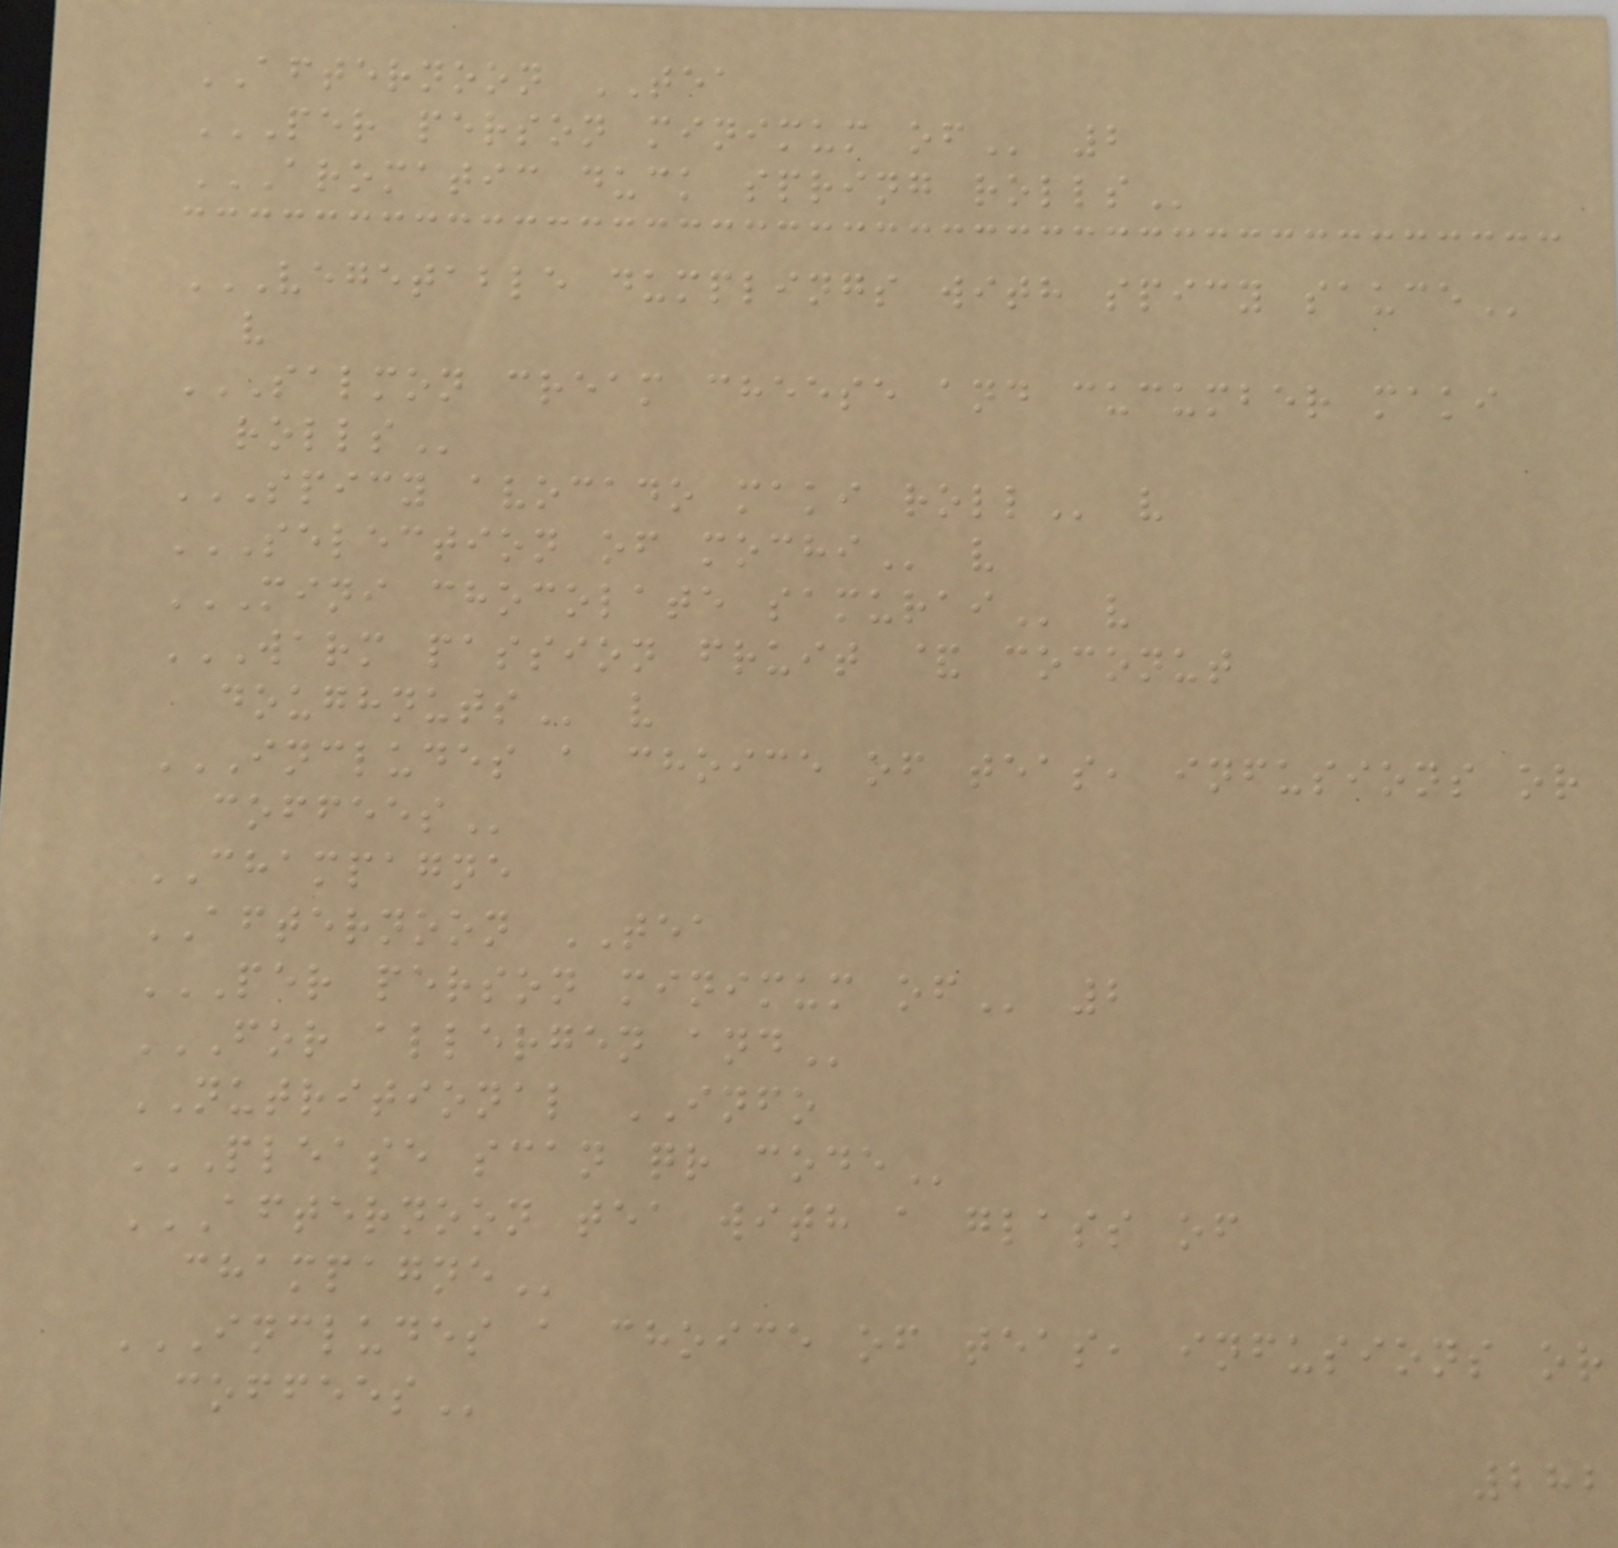AFTERNOON TEA
PER PERSON MINIMUM OF 2
AROMATIC DUCK SPRING ROLLS
VEGETABLE DUMPLINGS WITH SPICY SAUCE
v
SALMON CREAM CHEESE AND CUCUMBER MAKI
ROLLS
SPICY AVOCADO MAKI ROLL v
SELECTION OF MOCHI v
MINI CHOCOLATE SAMURAI v
WARM PASSION FRUIT & COCONUT
DOUGHNUTS v
INCLUDES A CHOICE OF TEAS, INFUSIONS OR
COFFEES
CHAMPAGNE
AFTERNOON TEA
PER PERSON MINIMUM OF 2
FOR ALLERGEN AND
NUTRITIONAL INFO
PLEASE SCAN QR CODE
AFTERNOON TEA WITH A GLASS OF
CHAMPAGNE
INCLUDES A CHOICE OF TEAS, INFUSIONS OR
COFFEES
282
